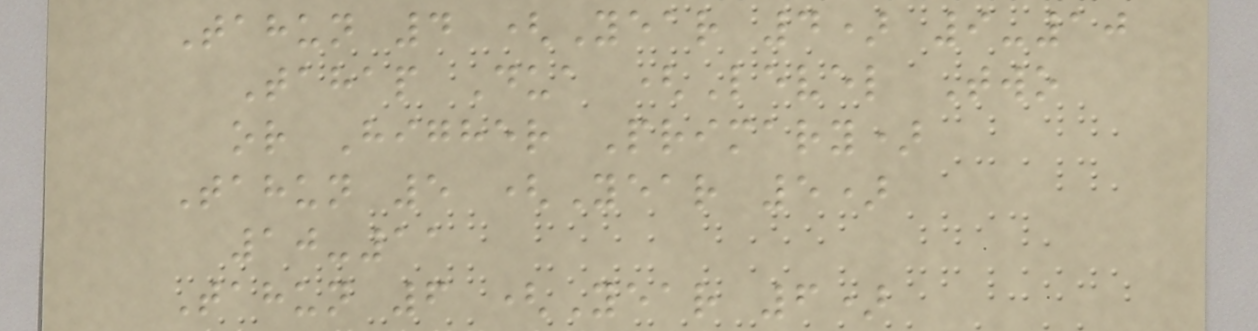Tahun 4 (Year 4) 9-10
Tahap Dua (Level Two
or Higher Primary)
Tahun 5 (Year 5)
10-11
Tahun 6 (Year 6)
